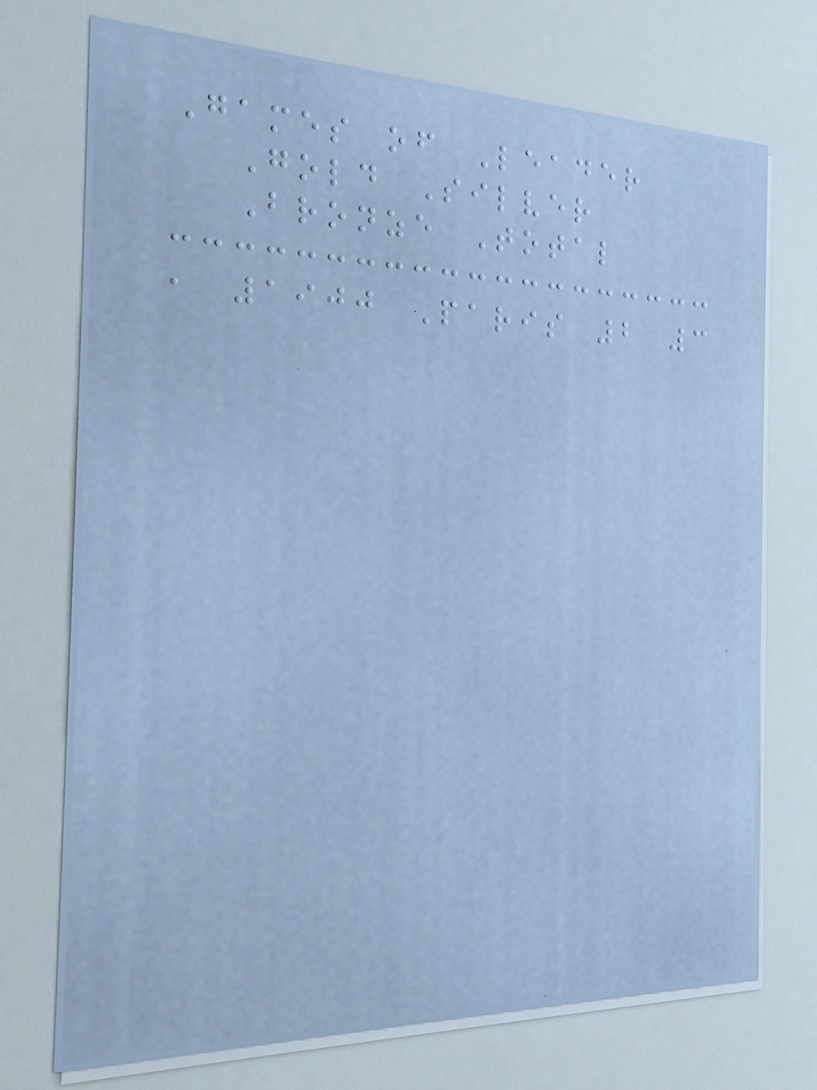Games of Leader
Gold Silver
Bronze Total
, 1900 Paris 2 3
